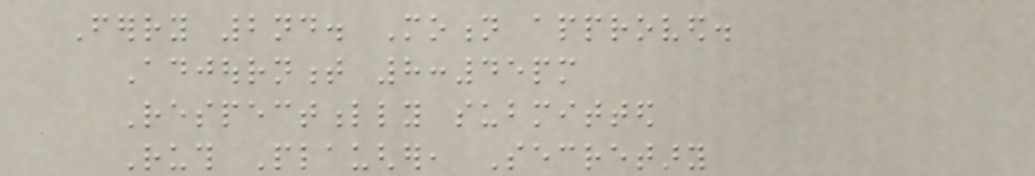Ferry 2nd. Motion approved.
Adjournment 8:45pm
Respectfully submitted
Ruth Plaugher, Secretary
